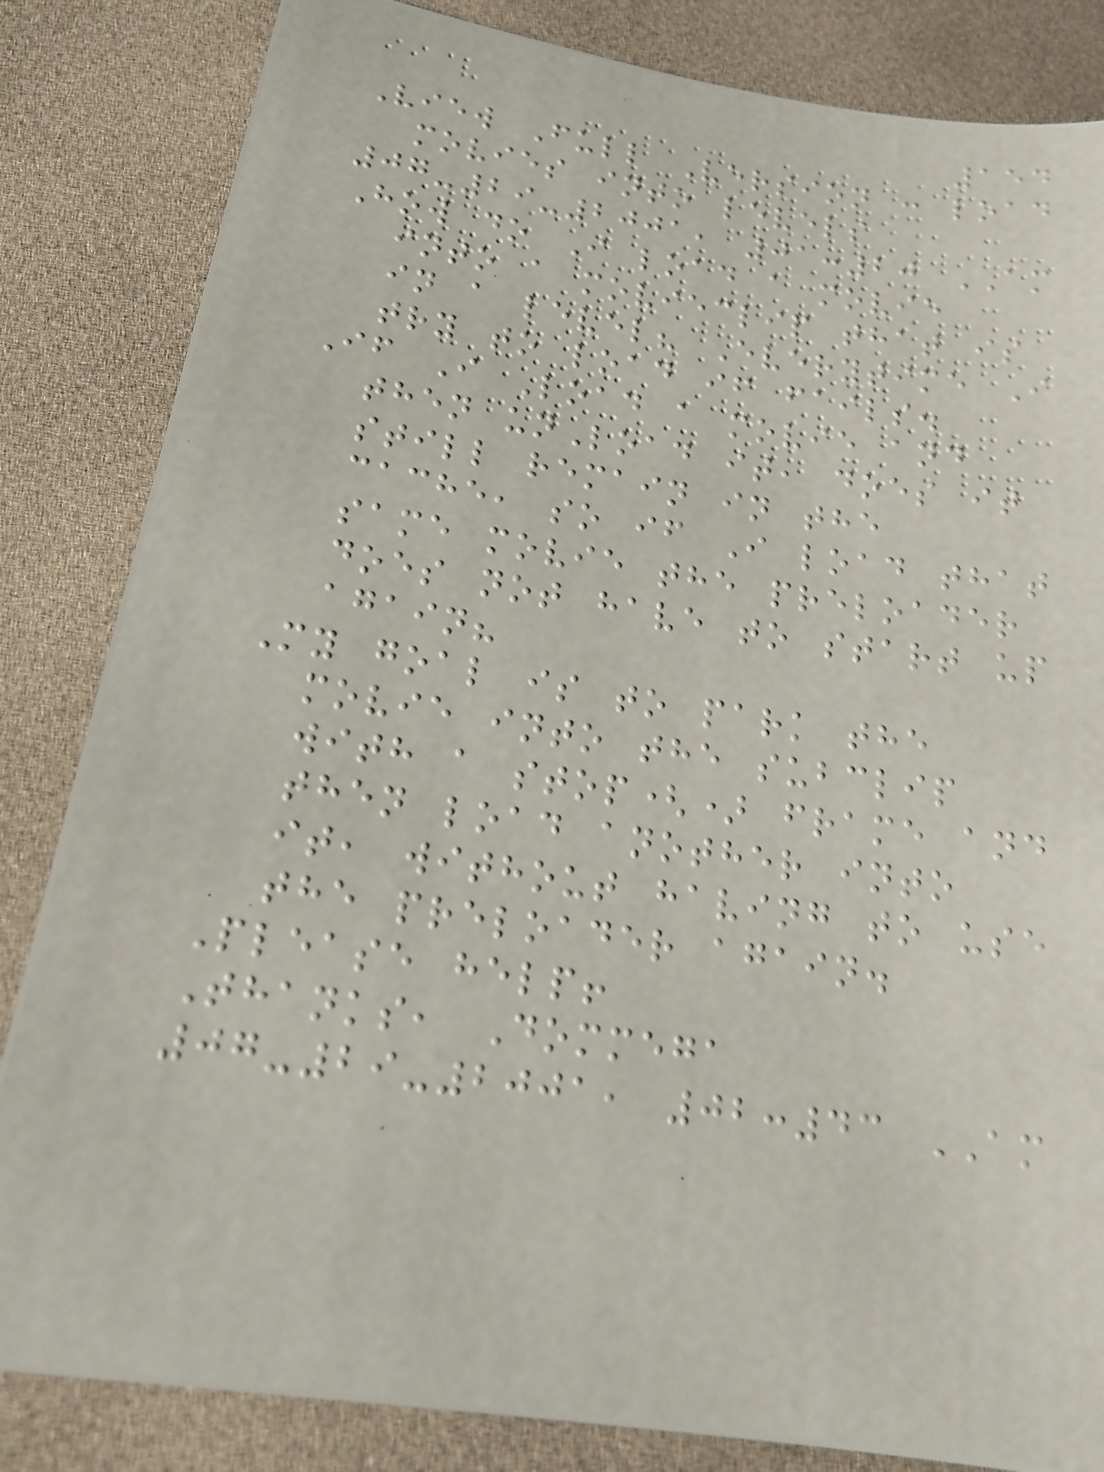154
View Full Version : load
movies into levels
07-29-2001, 01:20 AM
How do I load a movie
into a movieclip that is
in a level? Everytime I
try to load if fails.
If I Load a movie and
then unLoad it, does it
still remain in the
cache, so if I load that
same movie the preloader
does not have to start up
again?
My goal is to park the
movie into the subclip
with a stop() frame and
then load another into
it, without having to use
the preloader again.
Please help!
Thanks, Dommega
07-29-2001, 02:43 AM
